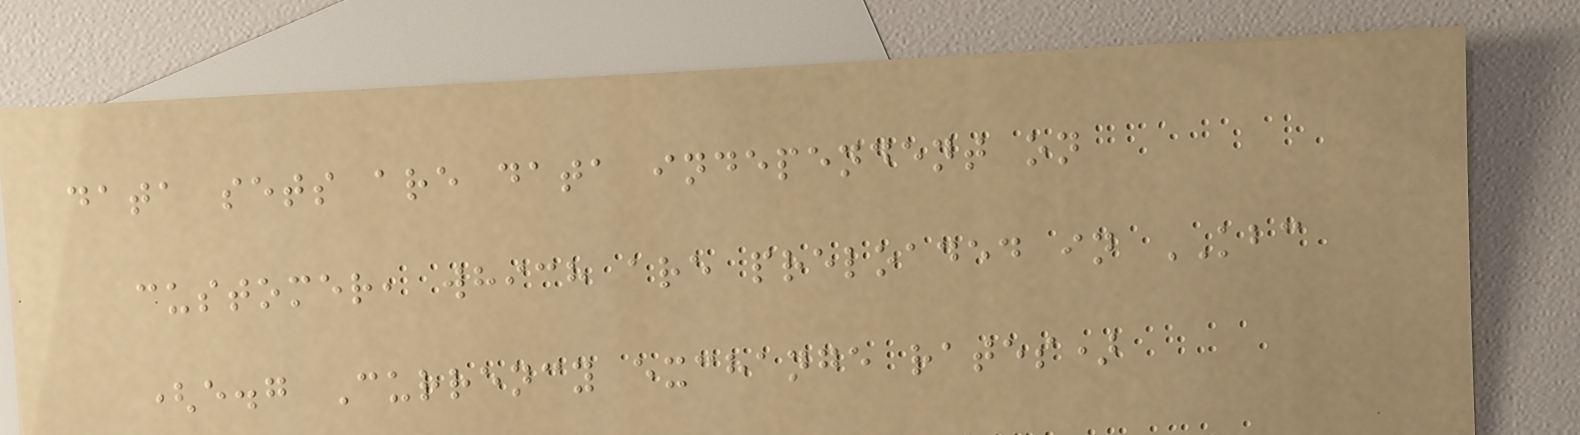data sets are data independent on
customer, which are preloaded in KBC
(e.g Currency exchange rates)
